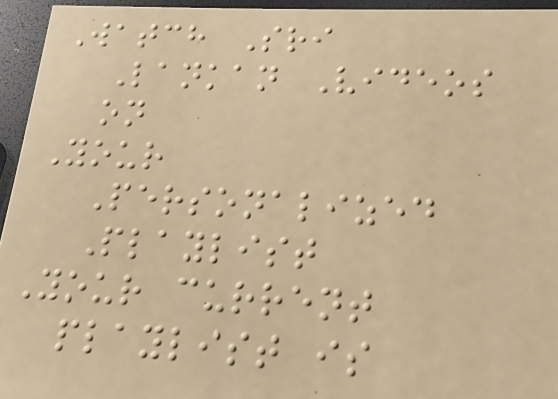Watch Sri
Lankan Videos
on
Your
Personalized
Playlist
Your current
playlist is
